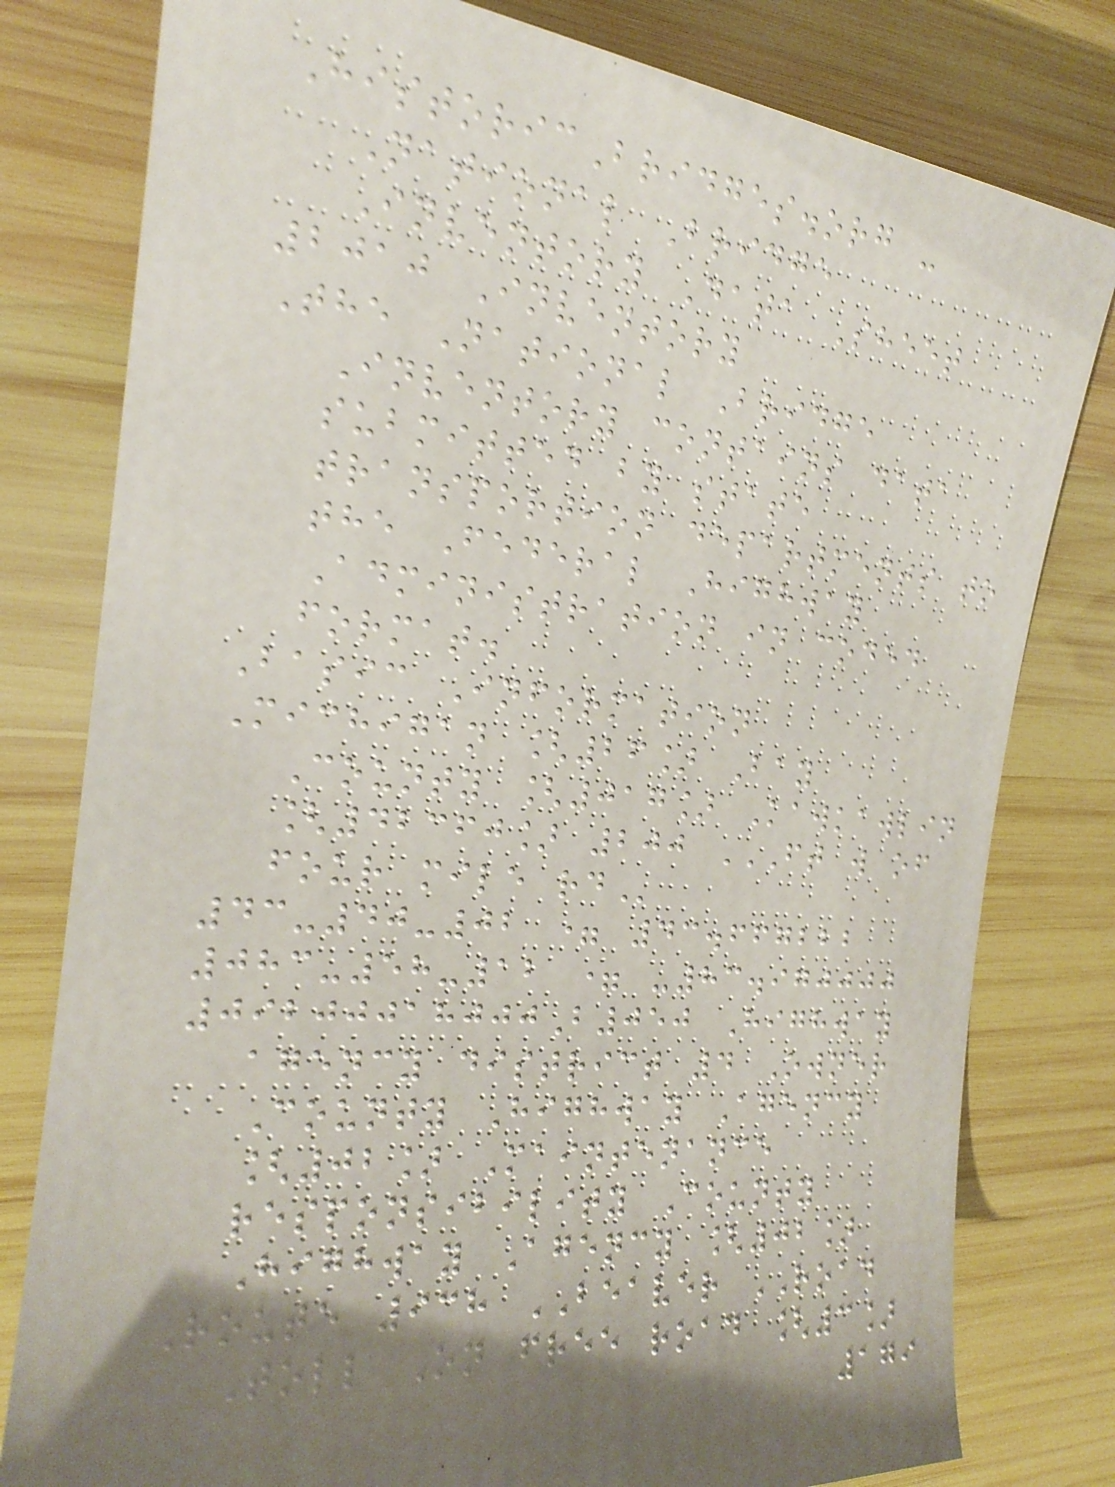HistoricBridges.org -
National Bridge
Inventory Data Sheet
2010 Inventory
The National Bridge
Inventory contains data
submitted by state
transportion departments to
the Federal Highway
Administration in coded
format.
Basic Information
Michigan [26] Bay
County [017] Kawkawlin
[42360] 200 FT W OF
FOUR MILE RD
43-40-02 = 43.667222
083-58-12 = -83.970000
09200018000B050 Highway
agency district 4 Owner
County Highway Agency
[02] Maintenance
responsibility County
Highway Agency [02]
Route 938 BEAVER ROAD
Toll On free road [3]
179
